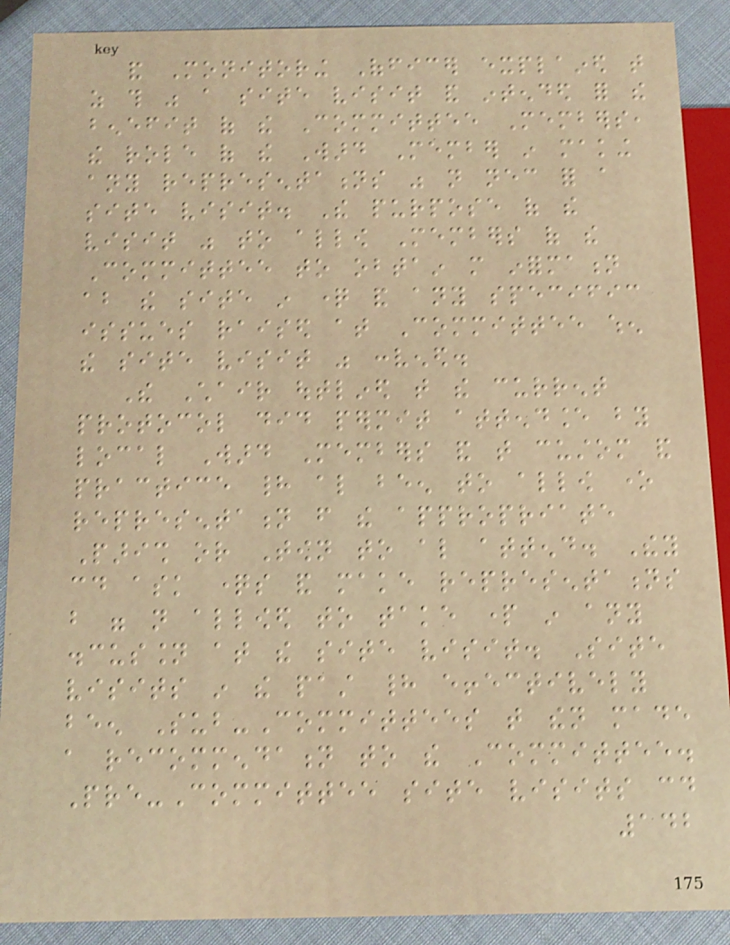and Monitoring Officer explained that
as this was a site visit and intended for the
benefit of the Committee Members,
the role of the Ward Member in making
any representations was not necessary for a
site visit. The purpose of the
visit was to allow Members of the
Committee to obtain more information
about the site in question and any specific
issues raised at Committee when
the site visit was convened.
The Chair outlined that the current
protocol did permit attendance by
local Ward Members and that custom and
practice had also been to allow one
representation from the appropriate
Parish or Town to also attend. They
could ask questions and make representations
but were not allowed to take part in any
discussion at the site visit. Site
visits in the past had effectively
been Sub-Committees that then made
a recommendation to the Committee.
Pre-Committee site visits could
142
